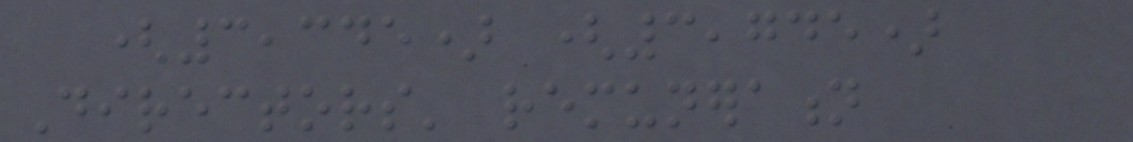(3,345) (3,745)
Directors' remuneration
